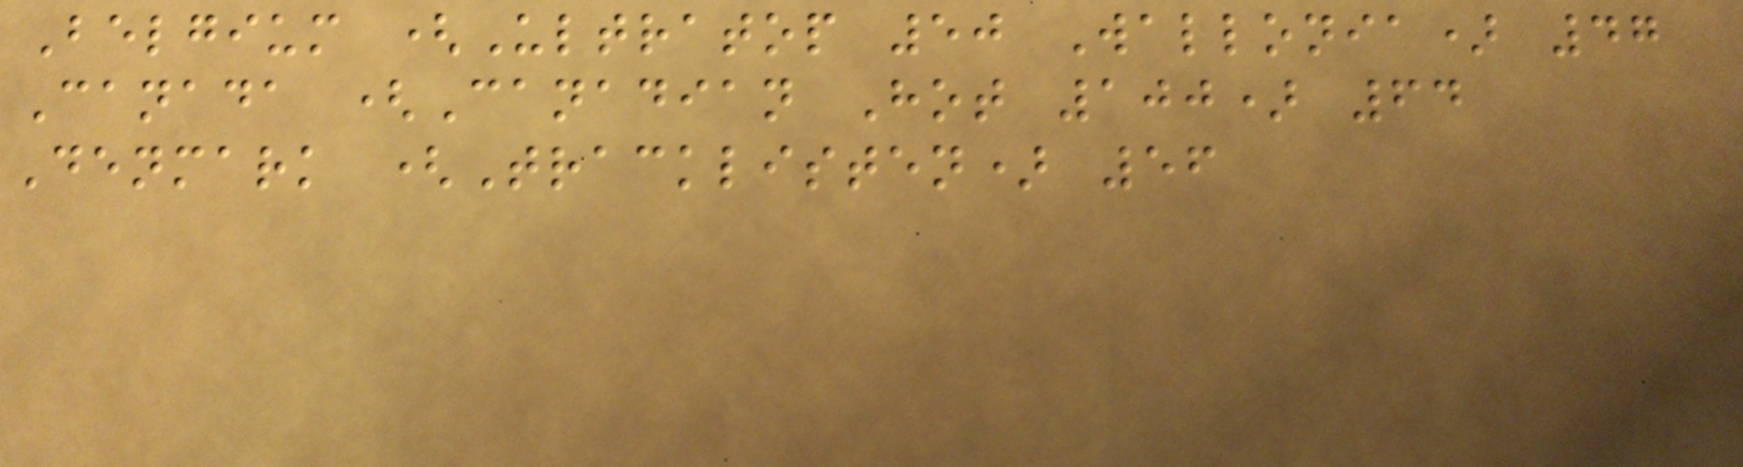Belgium (Ultratop 50 Wallonia) 47
Canada (Canadian Hot 100) 64
Denmark (Tracklisten) 56
